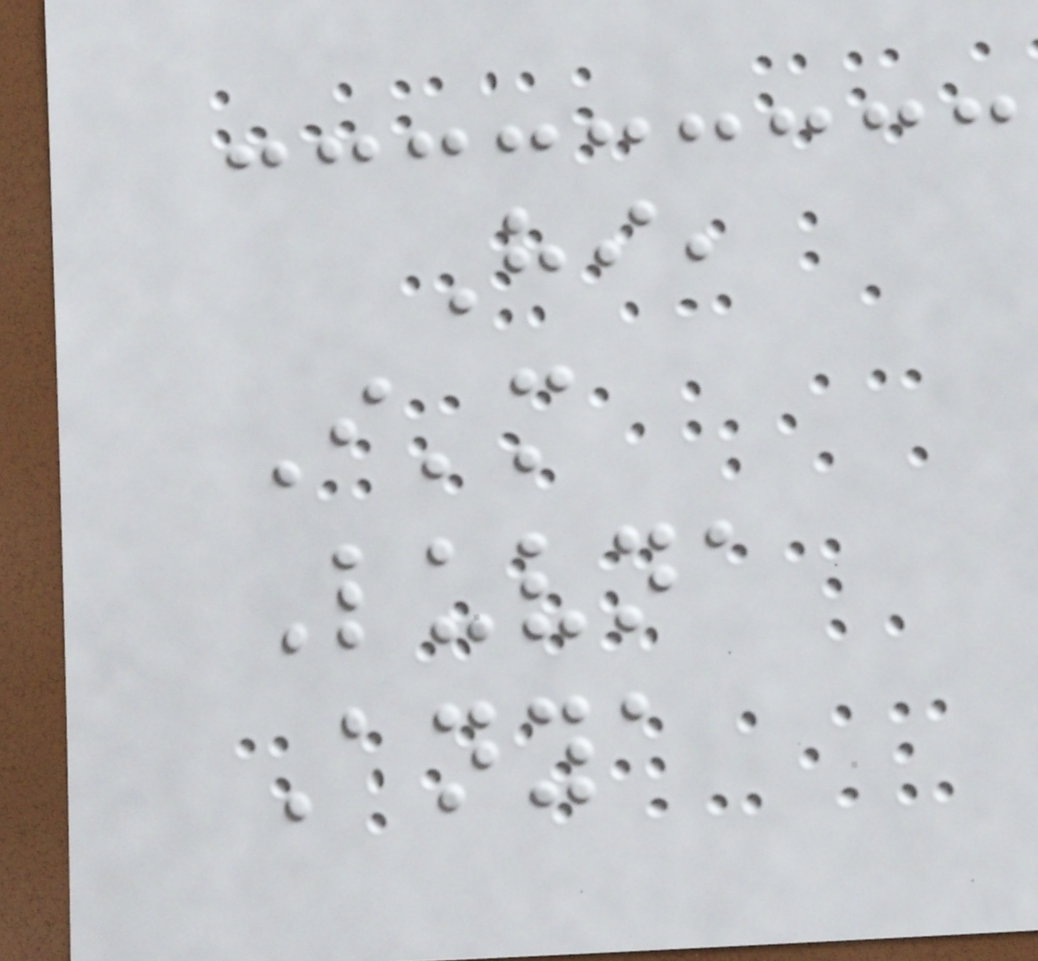Hi,
I'm
Luvna
Anya
